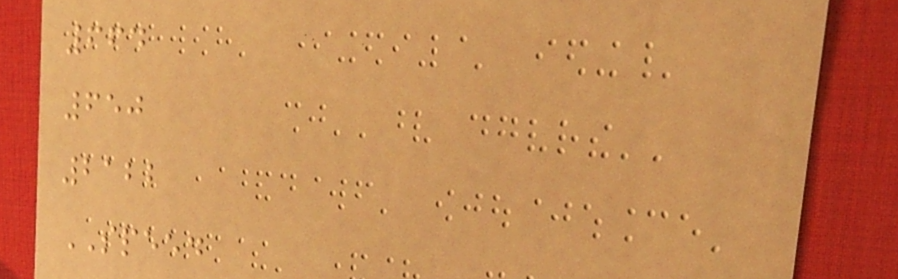664
650
2122
SPEED
